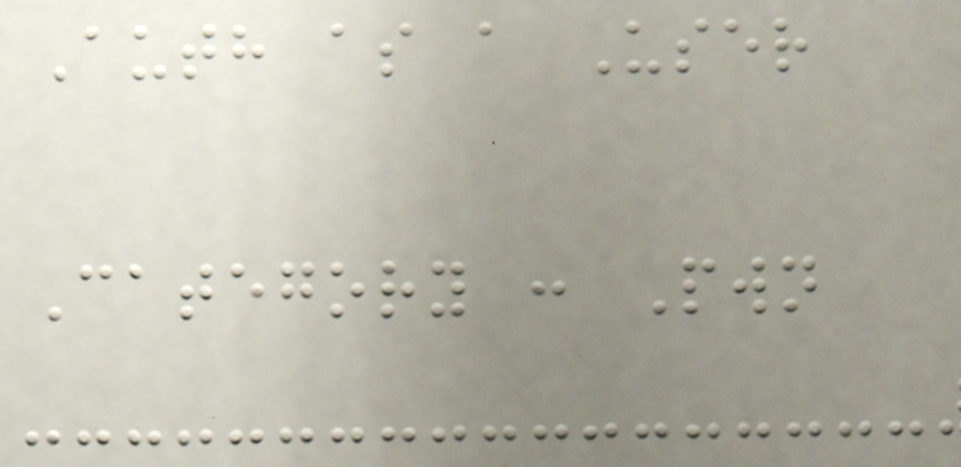Auth as a User
Category : Pwn
